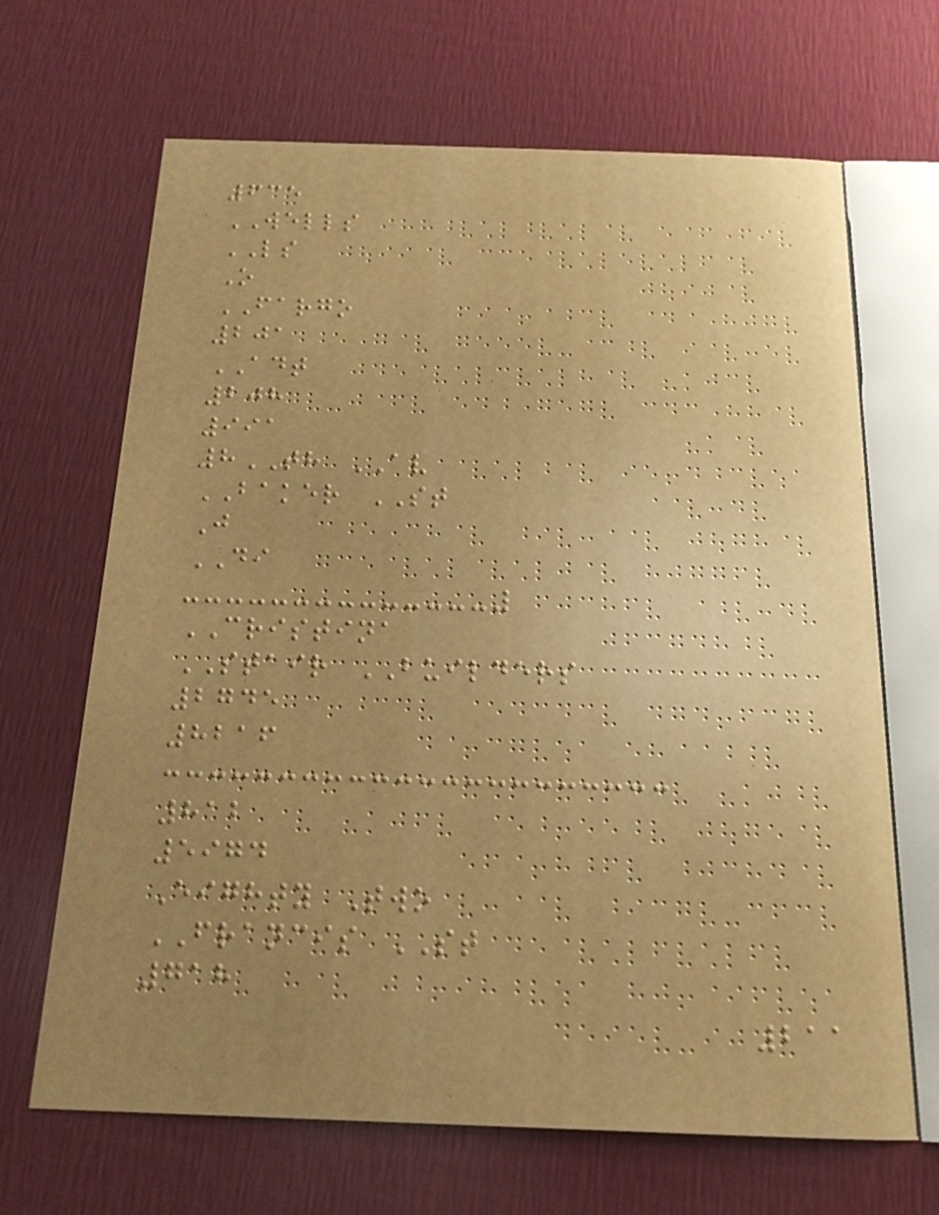635
WELLS
LS
O
FARGO
201
ADT
208
991
8TH AV
BAKER ST
J
DI
CRISTINA
STAIR BUILDERS
2745
8216
812
5974
Eighty Two
FRANCIS ST
718
211
